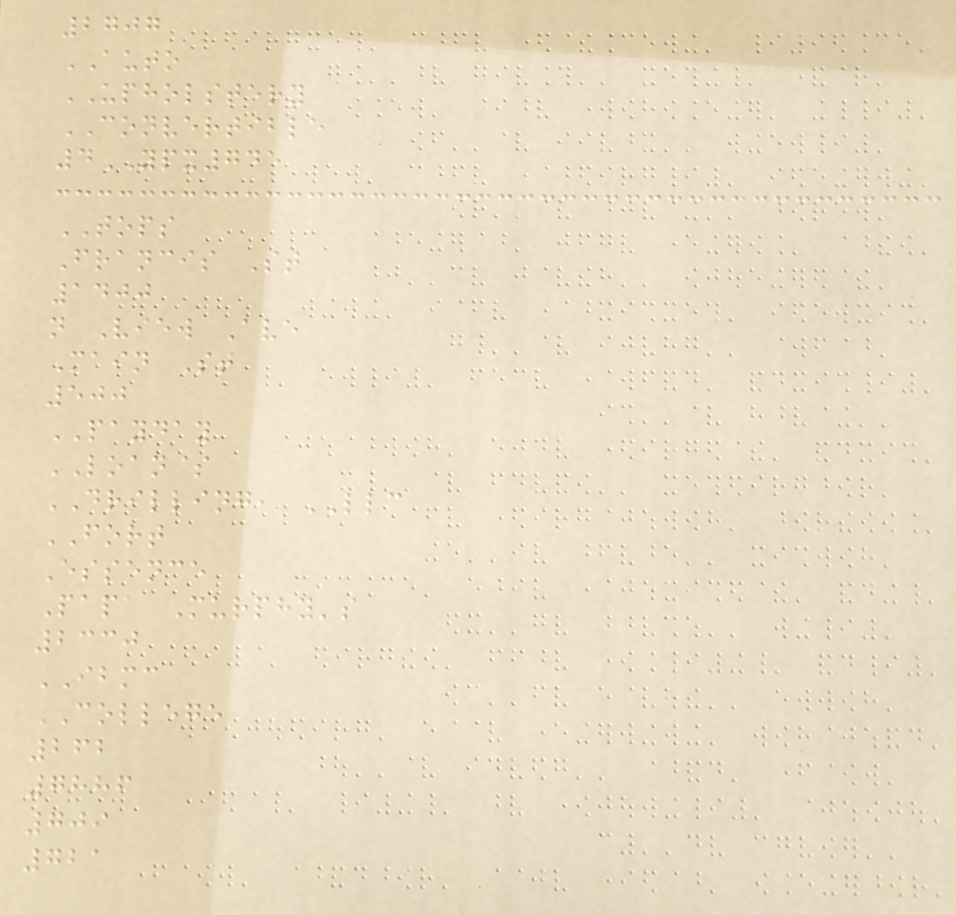2707
AUTO
UPHOLSTERY
CONVERTIBLE
4YPX745
TOPS
Francis St
1400
n View Ave
Main St
500
PAYDAY
LOAN$
DRILLING, LLC
FORT
Essence
Papa Murphy's
2330
IBMC
COLLEGE
262
7886
709
721
